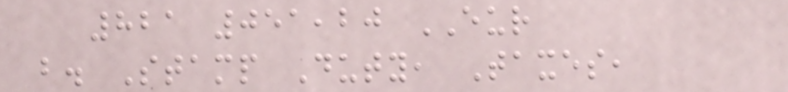821 051,20 EUR
b. Stamp Duty, Taxes,
